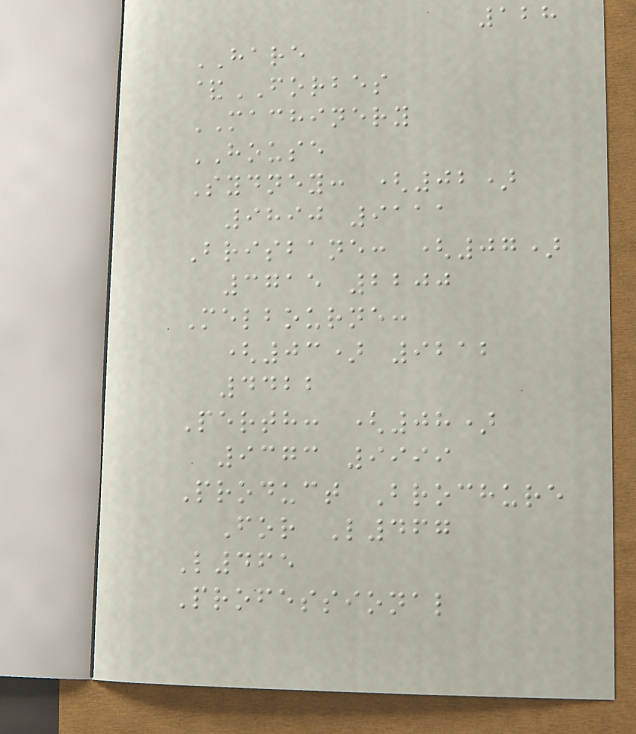128
HARE
&FORBES
MACHINERY
HOUSE
Sydney: (02)
9890 9111
Brisbane: (07)
3715 2200
Melbourne:
(03) 9212
4422
Perth: (08)
9373 9999
Product Brochure
For L467
L465
Professional
